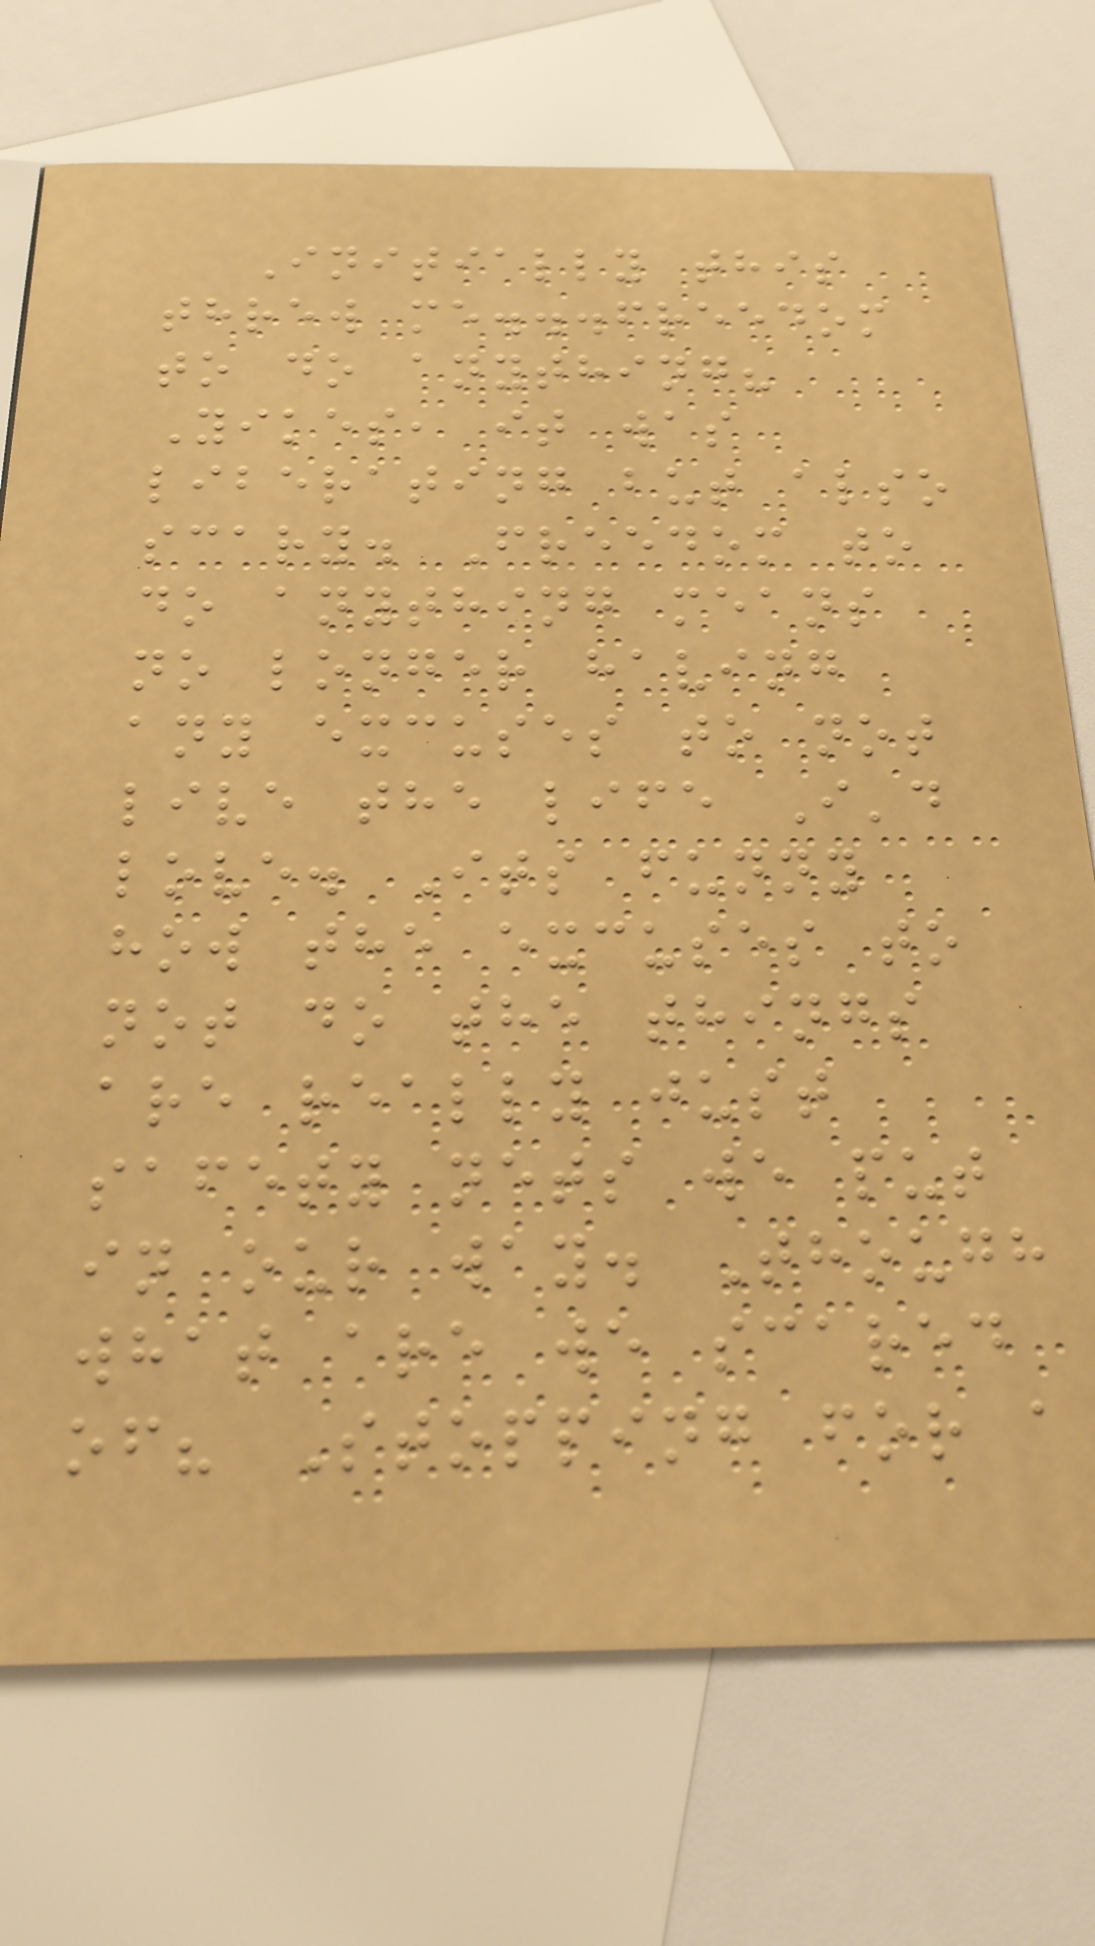Initially this
threw me...freedom
to do anything?
Yikes, it was
liberating but also
scary. Freedom to
do anything means
no longer having
any excuses to not
live the life I'd
love. Its funny
how the excuses to
not do the things
are really just
safety nets we put
in our way. Though
what are we scared
of? Stopping for a
